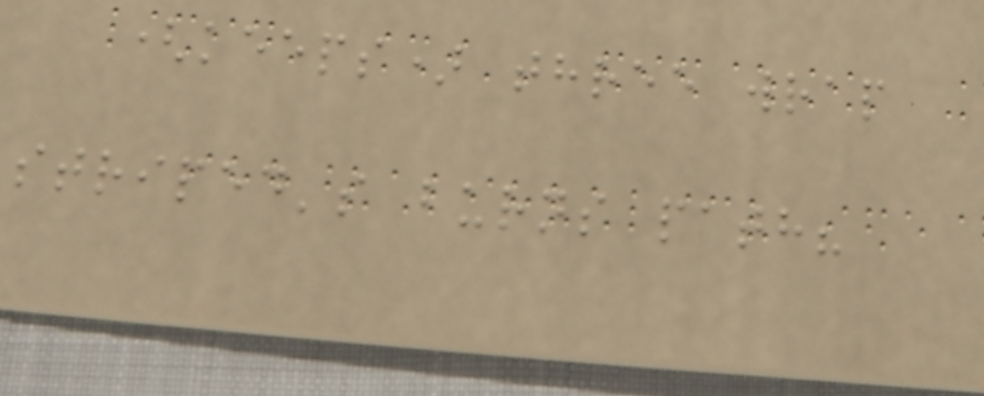(keeps) three wrap
striped's burns path?
